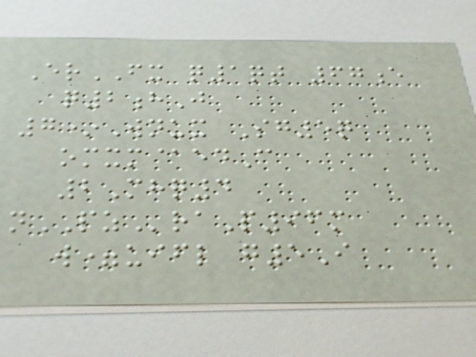ErFX q1qt 67e
q2hJ
7*Wnux Sg5q
omxm@edC
2Mhq4
nPZraP96m
w=uifl g5I
